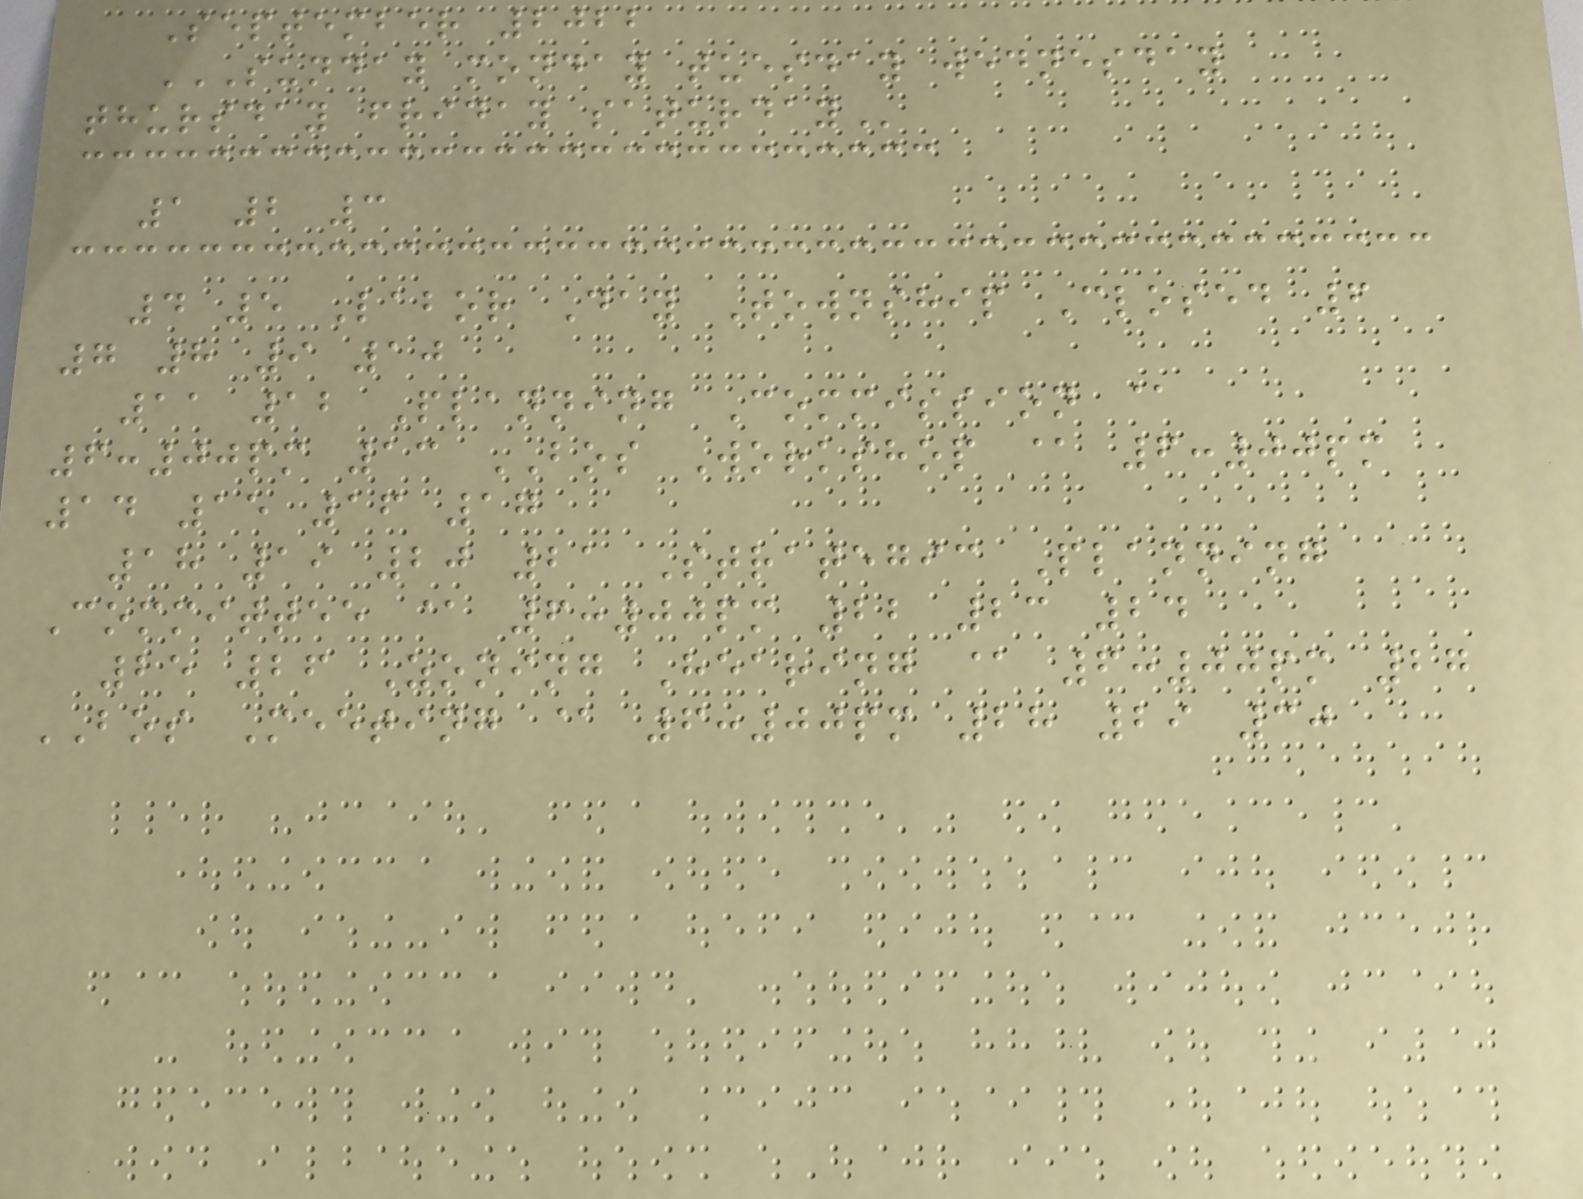September 2022
SUNDAY MONDAY TUESDAY WEDNESDAY
THURSDAY FRIDAY SATURDAY
1 2 3
4 5 Labor Day Township Closed 6
7 8 9 10
11 12 Planning Commission @
6:00pm 13 BOS Workshop @ 6:00pm
14 15 16 17
18 19 20 21 Strategic Planning
Committee @ 6:00pm 22 23 24
25 26 Zoning Hearing @ 6:00pm 27
BOS Meeting @ 6:00pm 28 29 30
